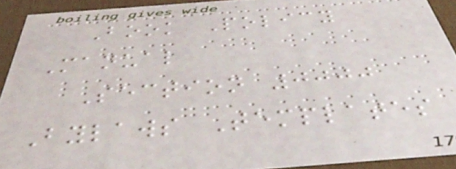Book Policy
Manual
Section 0000
Bylaws Templates
